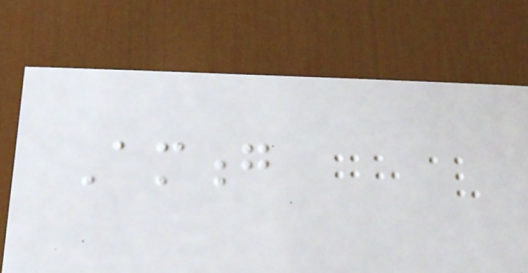Among
